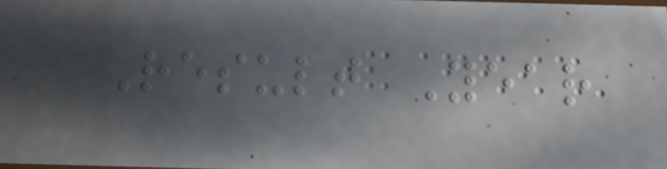Result Year
